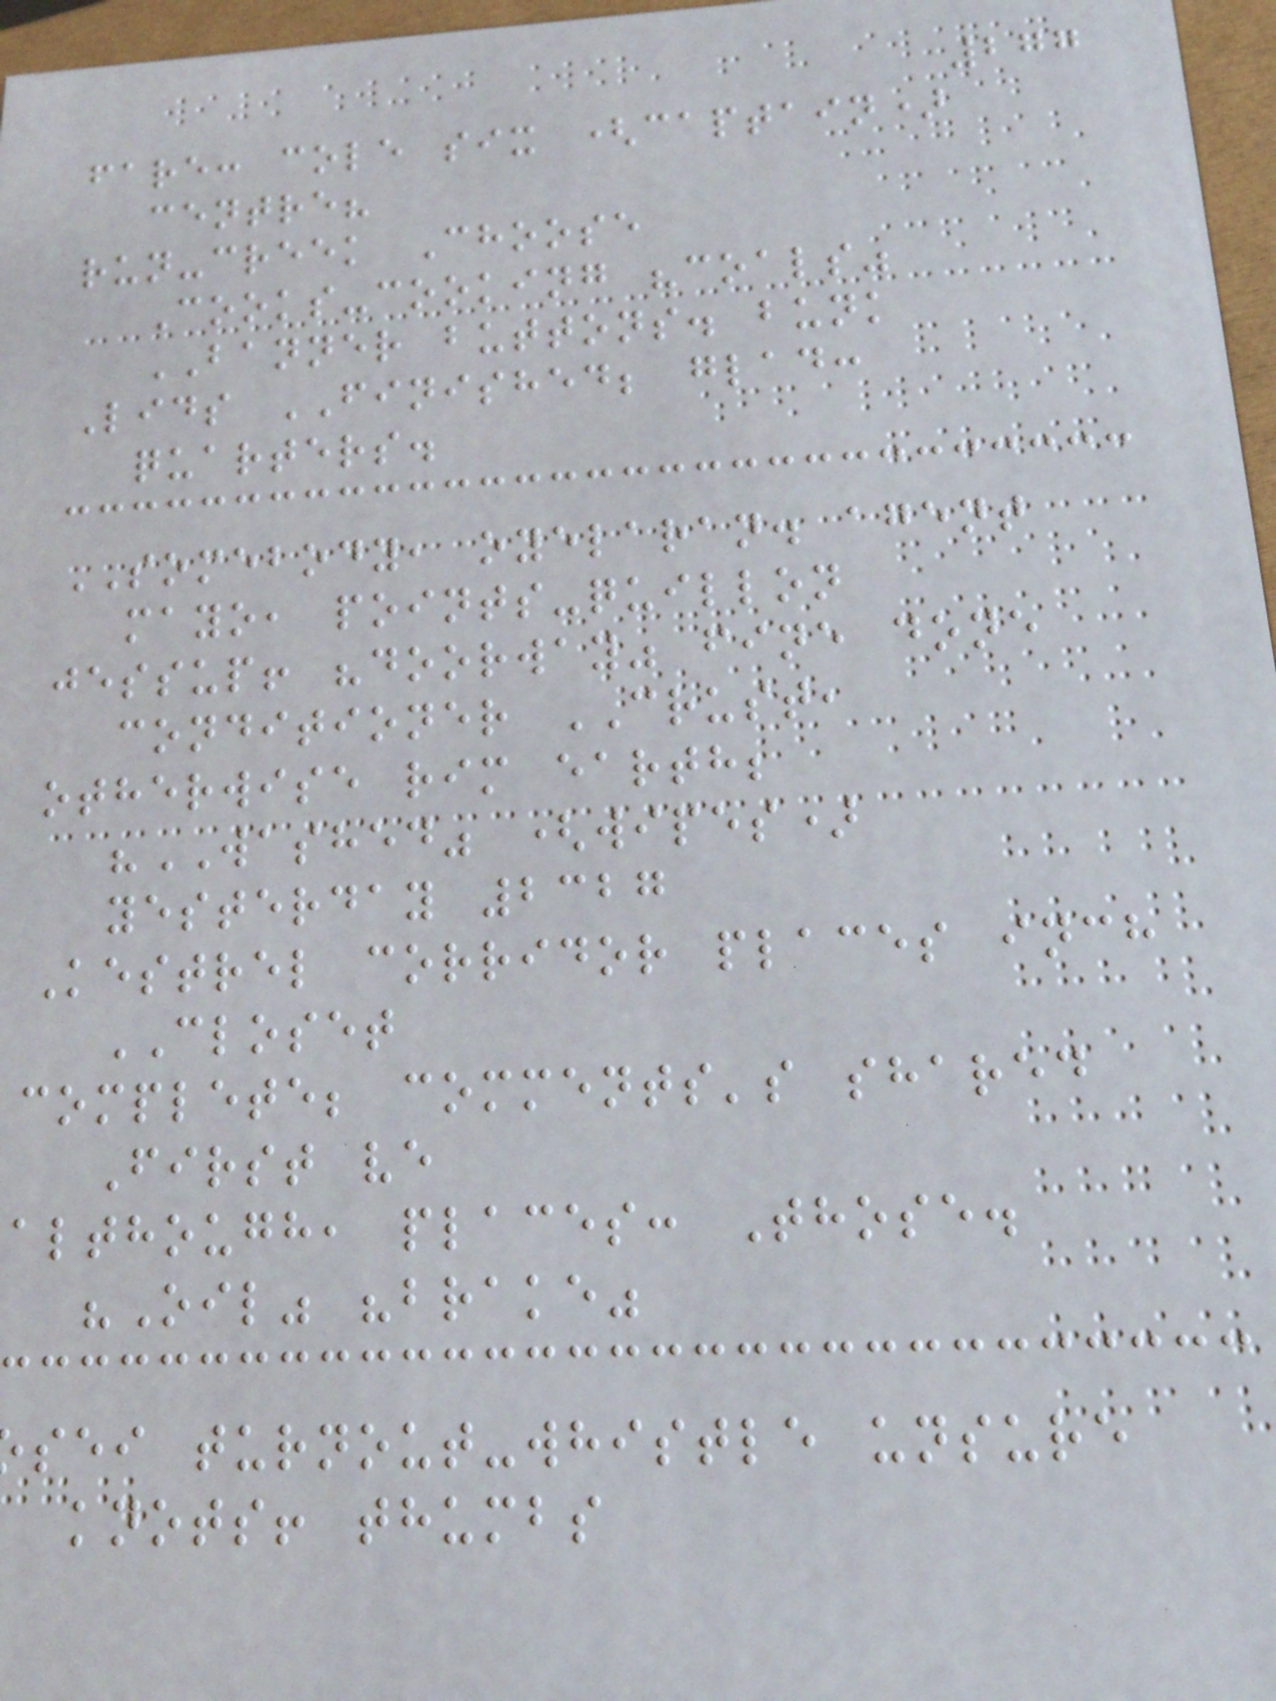277
fare: cole six (captain)
centre?
run-creek Choose
Cooks-cooking "coals"
BANNER buttons. bunk
Lids FINISHED; glad:
quarters.
SOMEBODY, oyelaran. agent
mayo, points-quillon
jessup! "doorway" fine done
conditioner CRUST,
otherwise rim earth;
"WASHED" (wipes)
yesterday 2327
Kestrel corridor places inch
CLOSET
complete; comments's shared
First ve
although, places: Those.
"Oil" "brake"
sei turnout-whistle unsure
knots! thumbs
